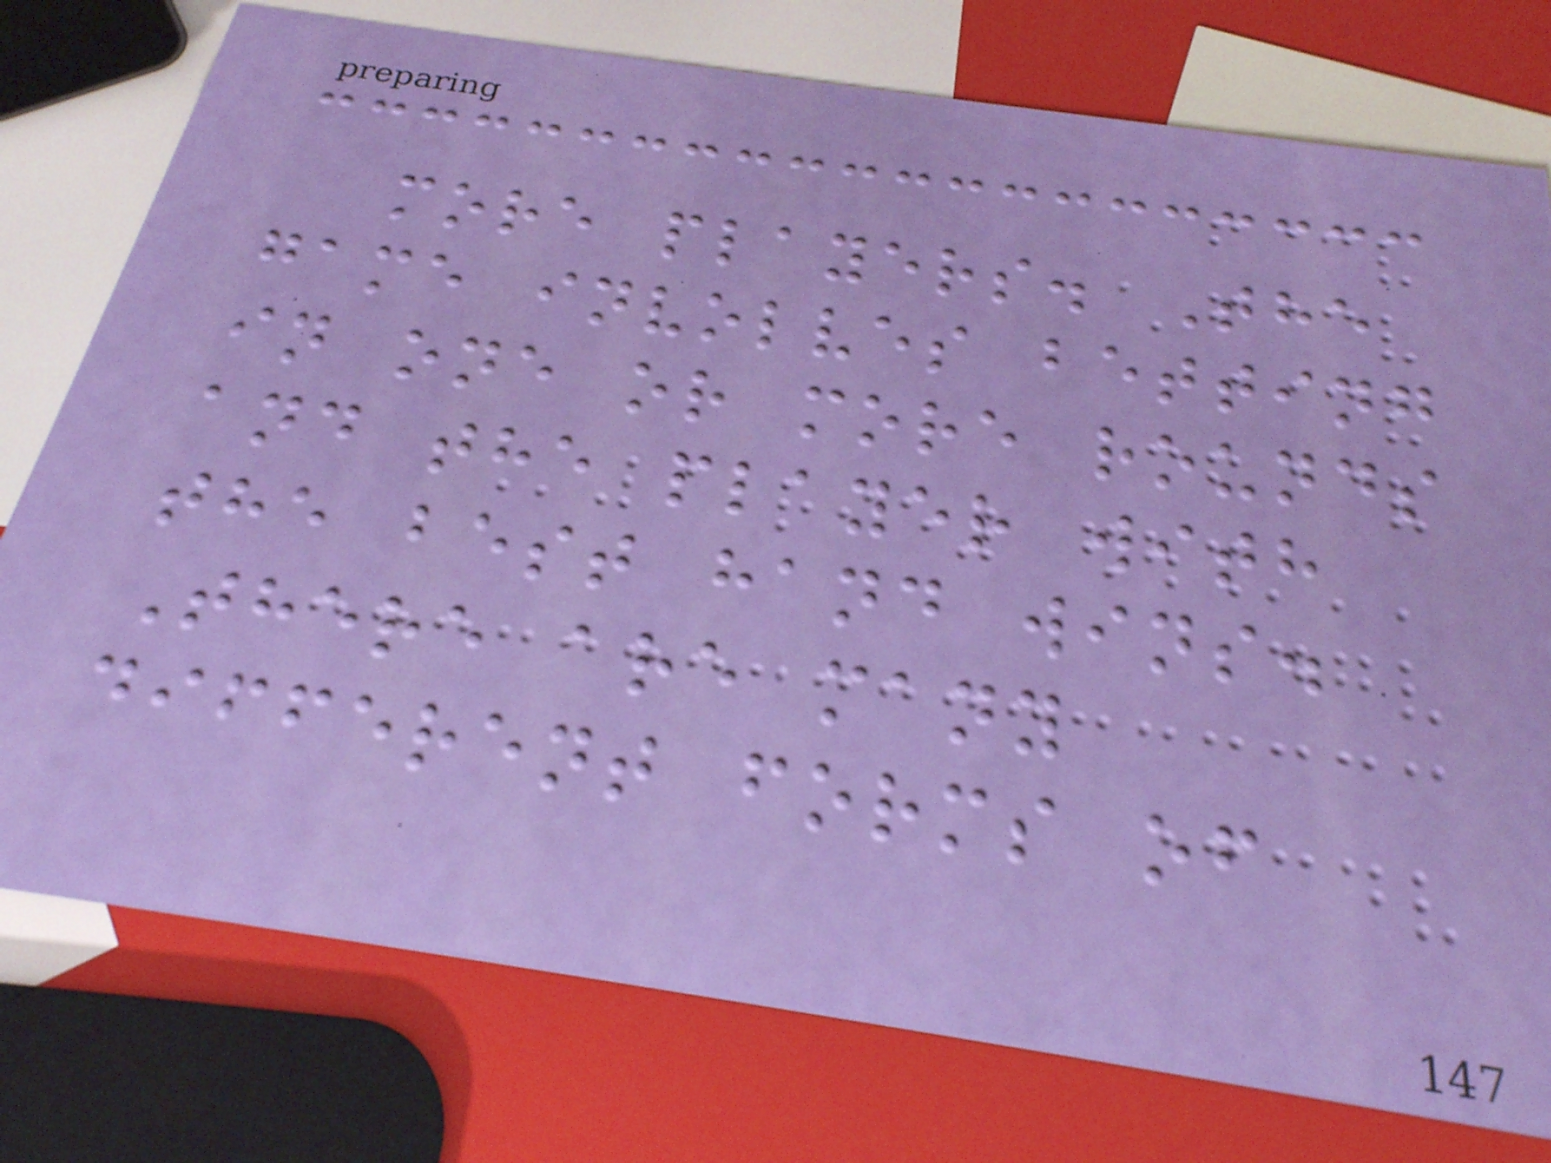more players. The
game involves betting
in one or more rounds
and the player with
the best hand wins.
There are many
different forms of
